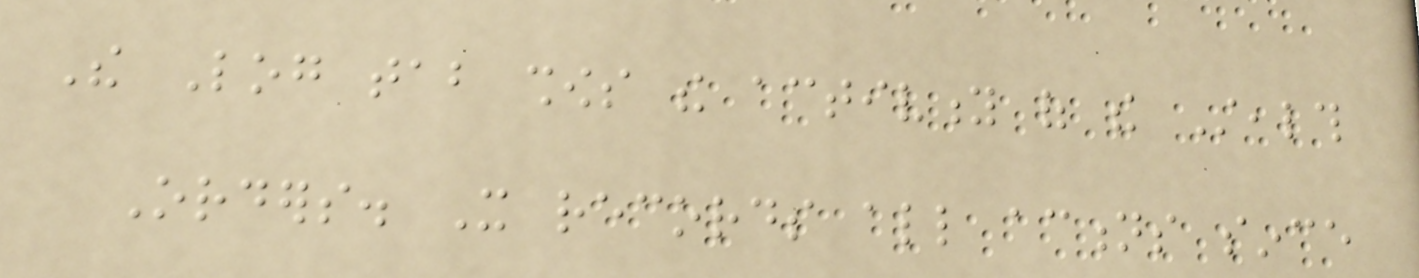The Log tab shows the activity of the Stealth
Orders. It records all actions since
